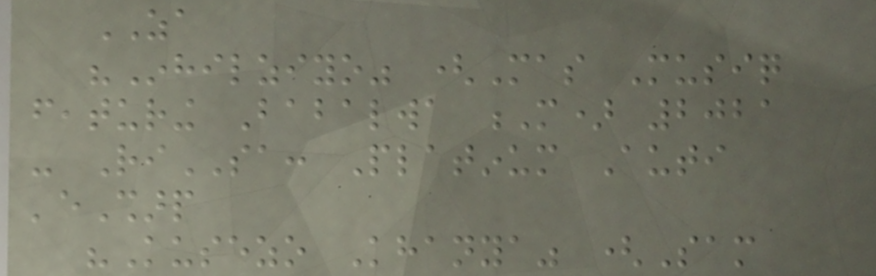ZA
"Inhilziyo" (Mas Musiq
featuring Babalwa M) 2021
- RiSA: Platinum Auti
'eSharp
"Kusezo Khanya" (Sam
